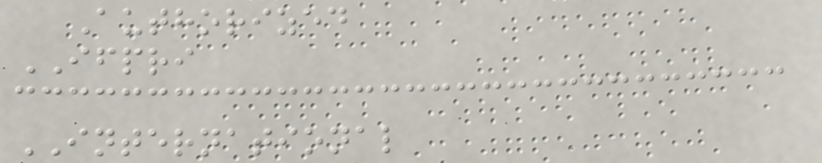Authorized
IFPRI
INTERNATIONAL
